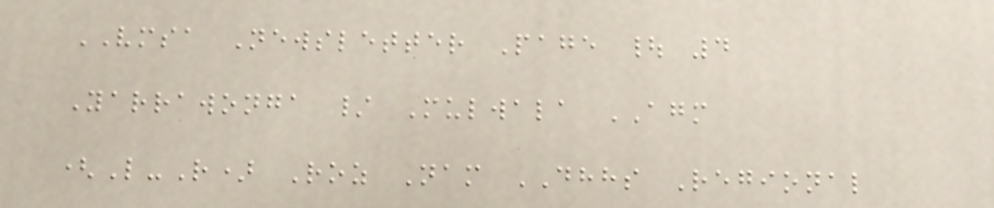VMSA Newsletter Page | 4
Yarrawonga / Mulwala AGM
(L-R) Roz Nam DHHS Regional
